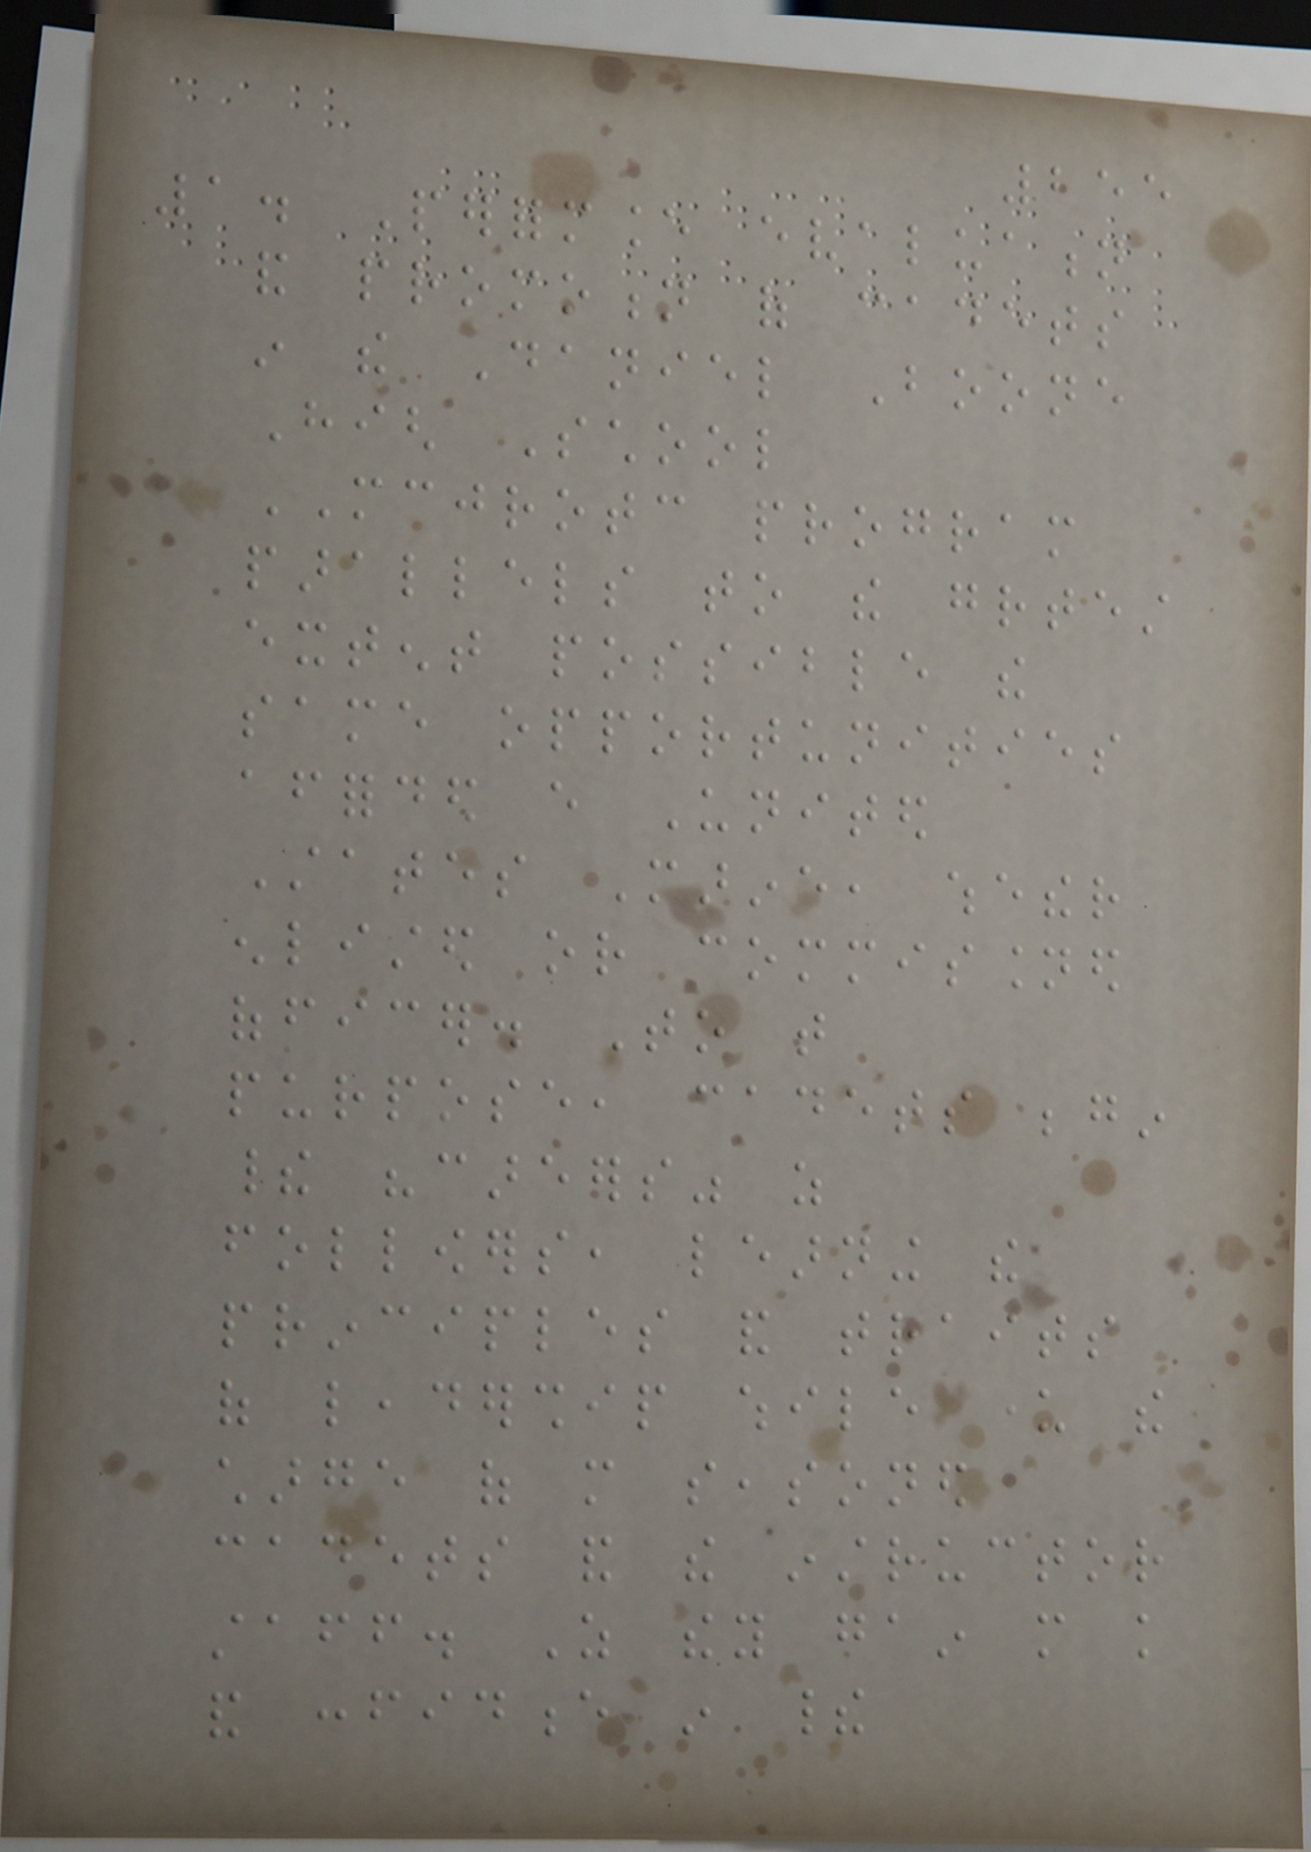255
1. Performance evaluation
and promotion of cadets
in the Daniel Boone
High School
MCJROTC program
parallels to the greatest
extent possible the
same opportunities
afforded every United
States Marine, whether
enlisted or commissioned
officer. To that
purpose, cadets begin
their "careers" as
followers, learning the
principles and traits
of leadership while under the
charge of more seasoned
cadets and the instructor
staff. As they gain more knowledge
and confidence in their
